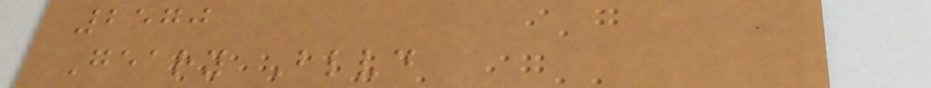2570
Geary Blvd
